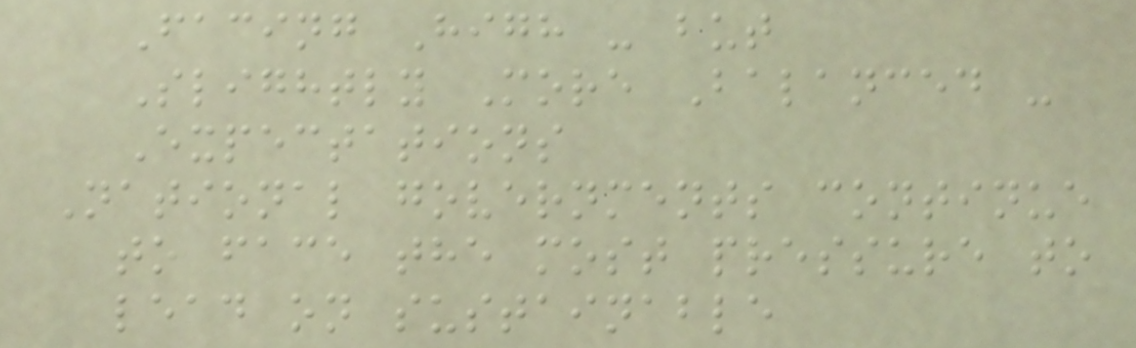Facing High - but
Slightly More Balanced -
Expectations
National governments continue
to face the most pressure to
lead on sustainable
